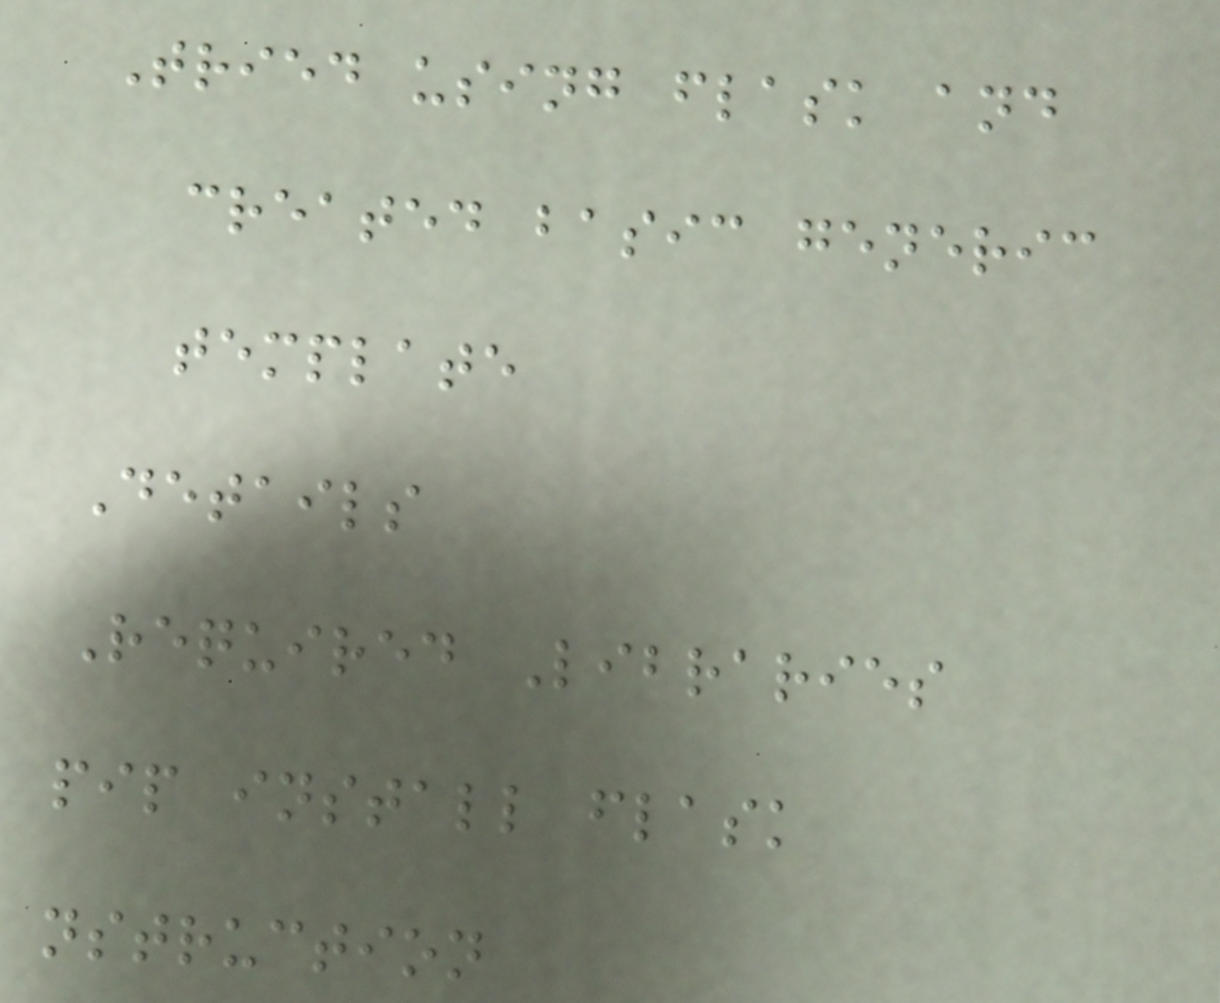Tried using flask and
created basic generic
template
Details
Required Libraries
pip install flask
nstruction
